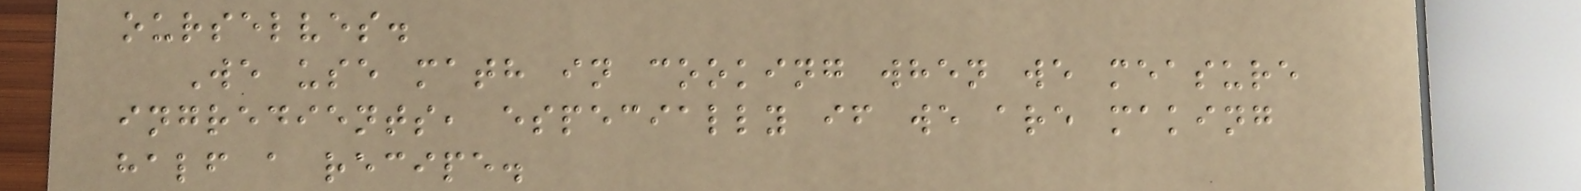ourselves.
We use math in cooking when we measure
ingredients, especially if we are making
half a recipe.
